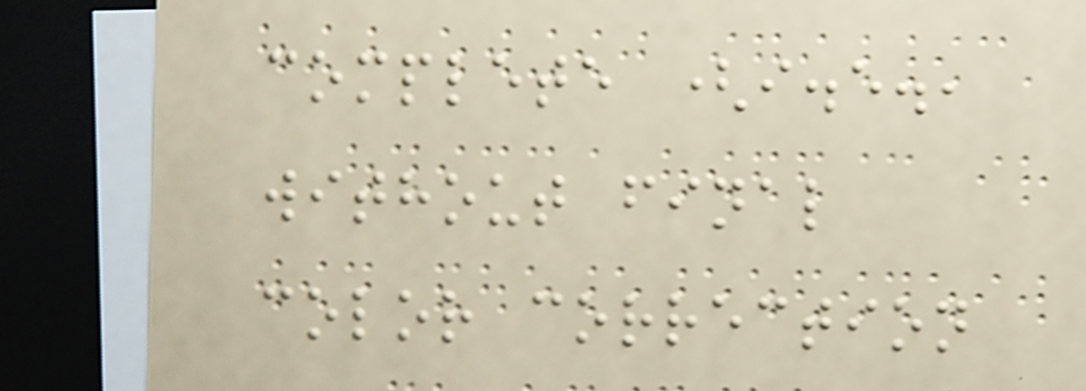complete (i.e.,
without final
color correction
